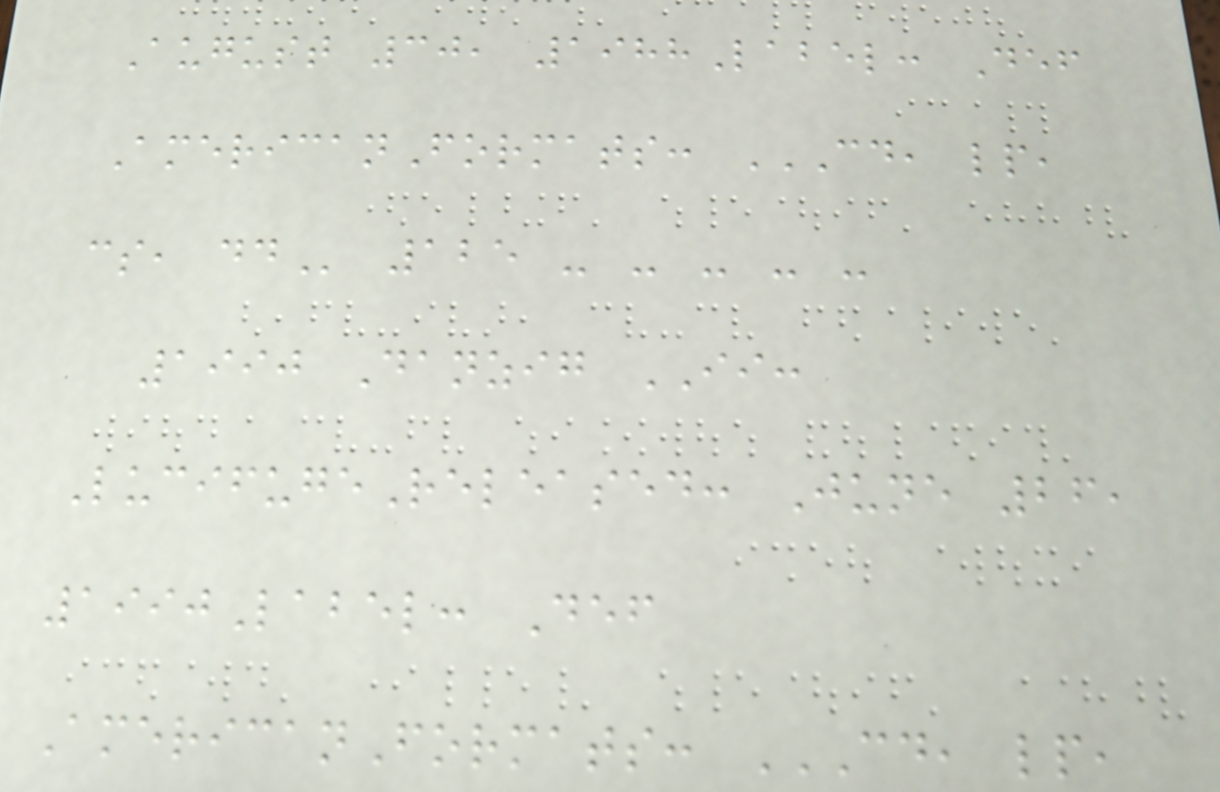August 30, 1988Label: Def
AmericanFormats: CD, LP,
CS, DD 125 - - - - -
1990 Danzig II:
LucifugeReleased: June 26,
1990Label: Def
AmericanFormats: CD, LP,
